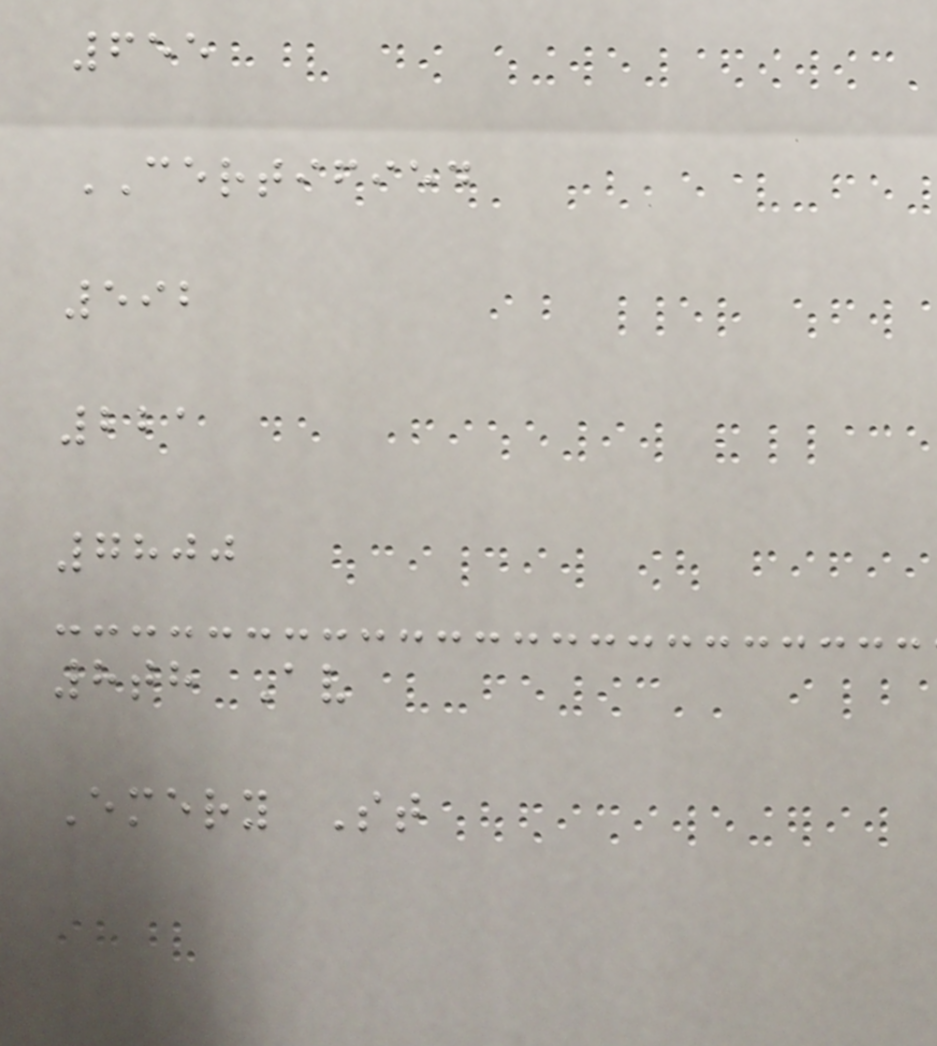655
CERTIFIED
592
221
7800
8th Av
Emery St
